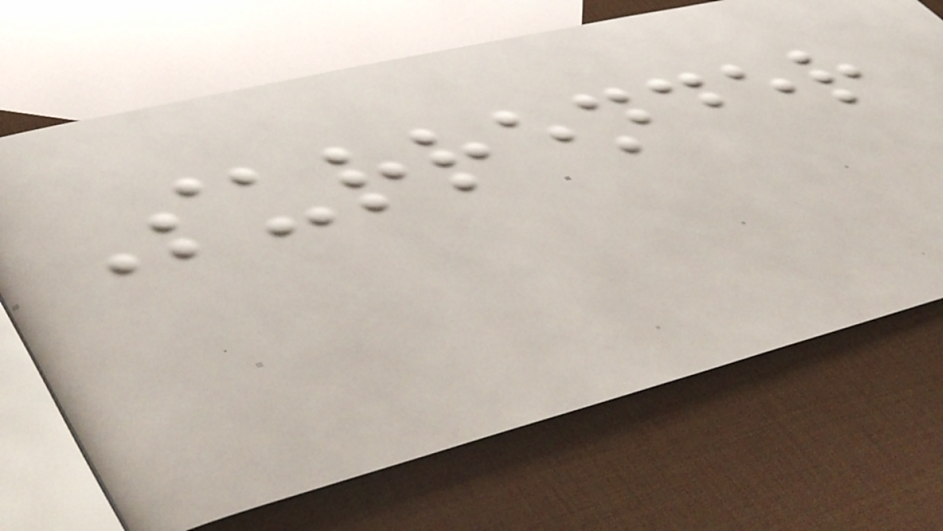Surrender
